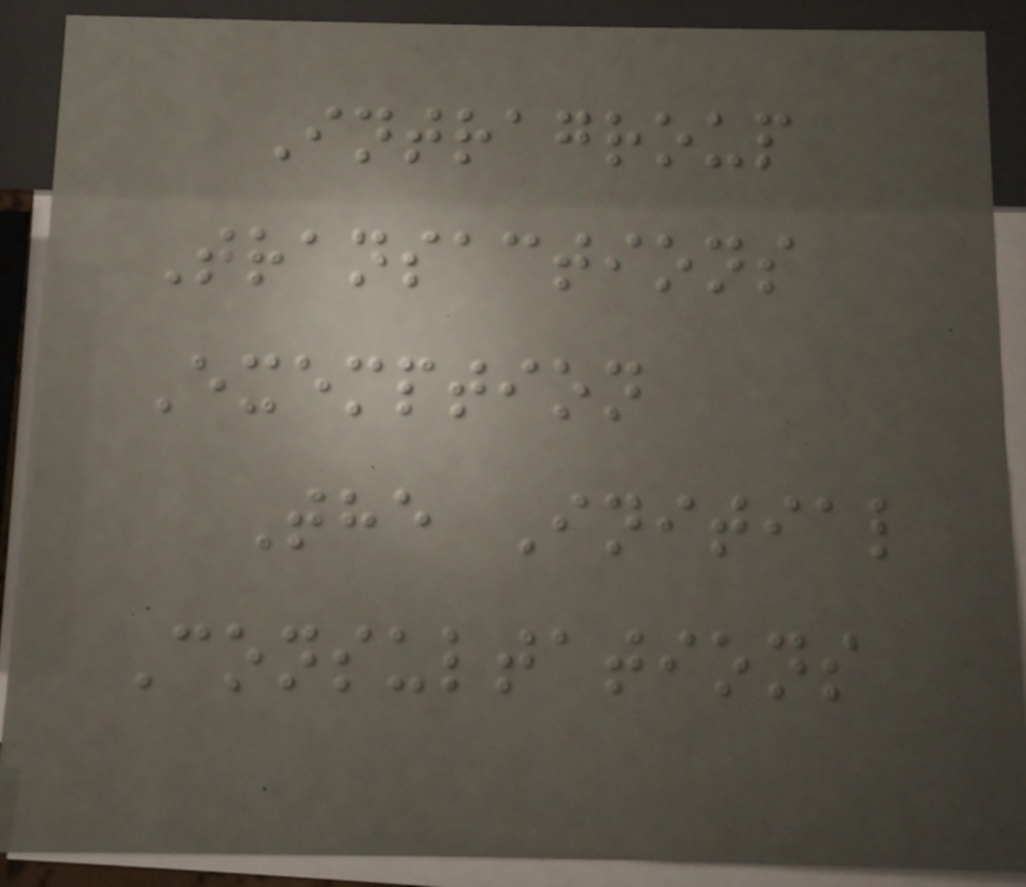Intragroup
Transactions
Exemption
The Initial
Consultations
